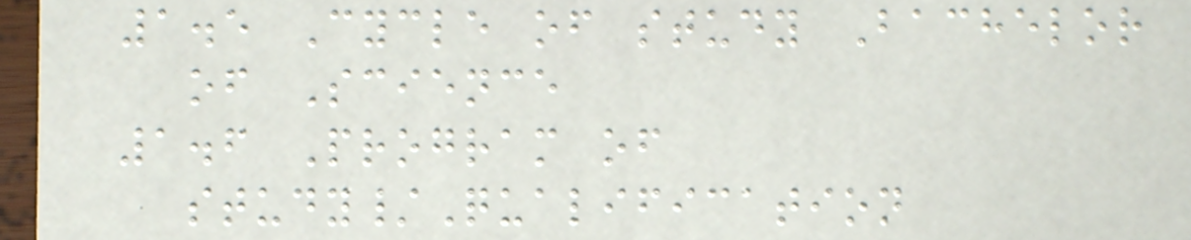1.5 Cycle of study Bachelor
of Science
1.6 Program of
study/Qualification
